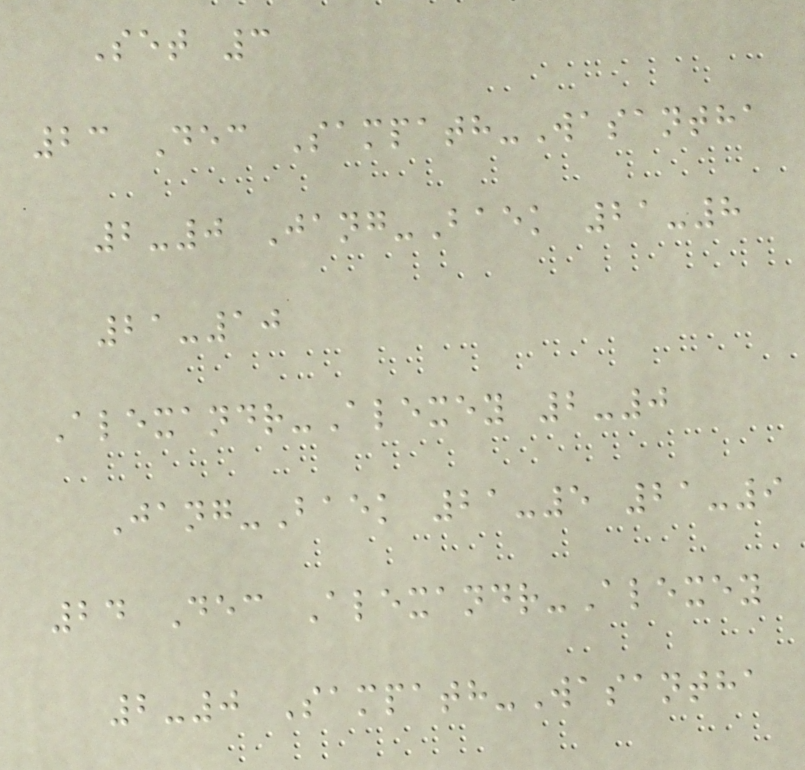Set 3
23 Dec Sampath-Wasantha
2-0 Jang-Baek 21-8
21-10
Alexandr-Alexey 2-0
Jang-Baek 21-5 21-9
24 Dec Alexandr-Alexey
2-0 Sampath-Wasantha
